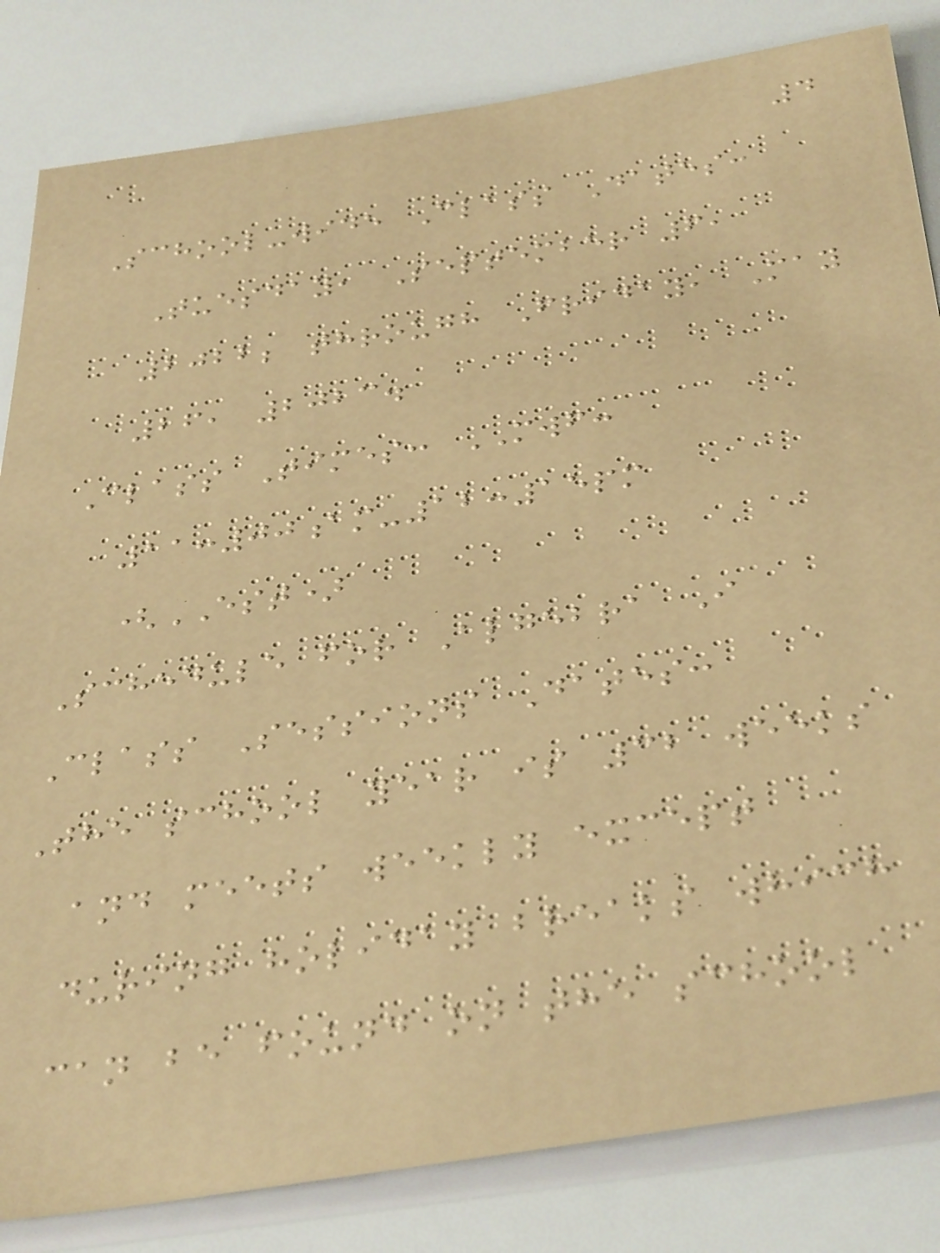4
School-wide Class Dates:
Tuesday, September 6,
2022; through Friday, May
26, 2023.
Class Times: MWF:
11:00am-12:15pm
(EST)
Schedule for Algebra I
Class Sessions Dates:
The school year is 32 weeks
and meets weekly except
during holiday breaks which
can be found on the school
